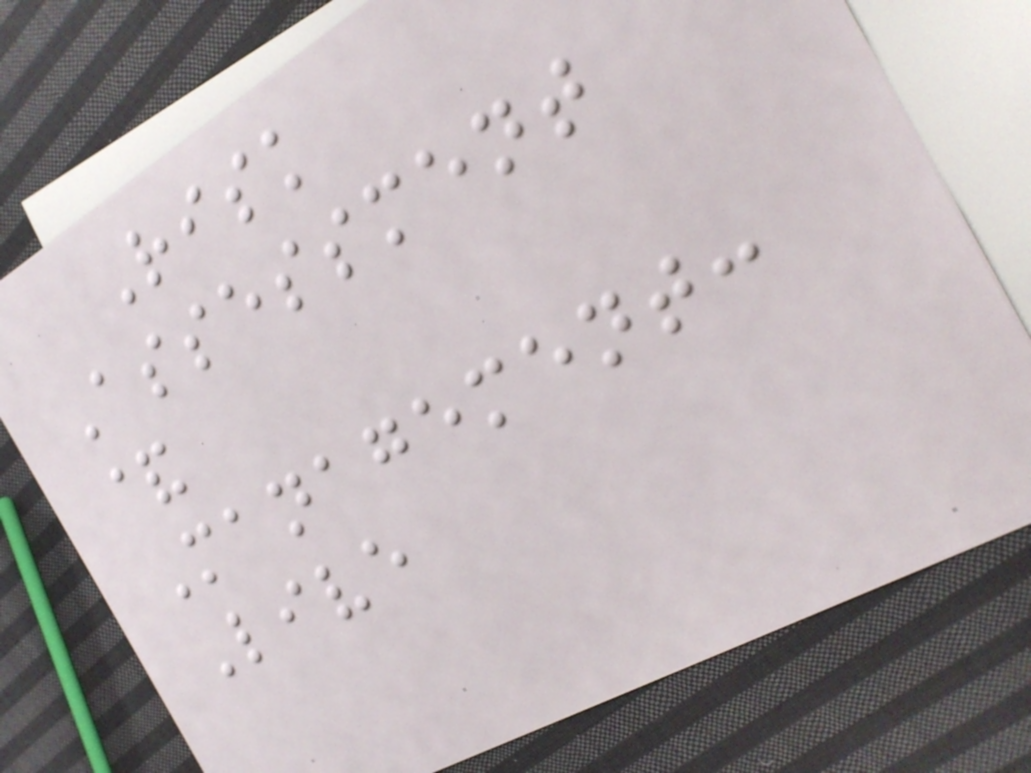Risk
Assessment
&
Management:
Live
